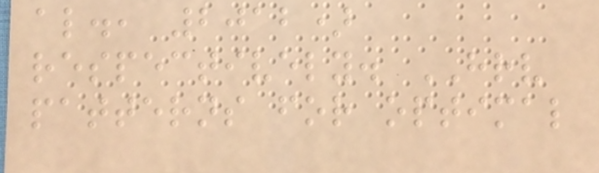al., 2012)
respectively. HRV
patterns for optimal
